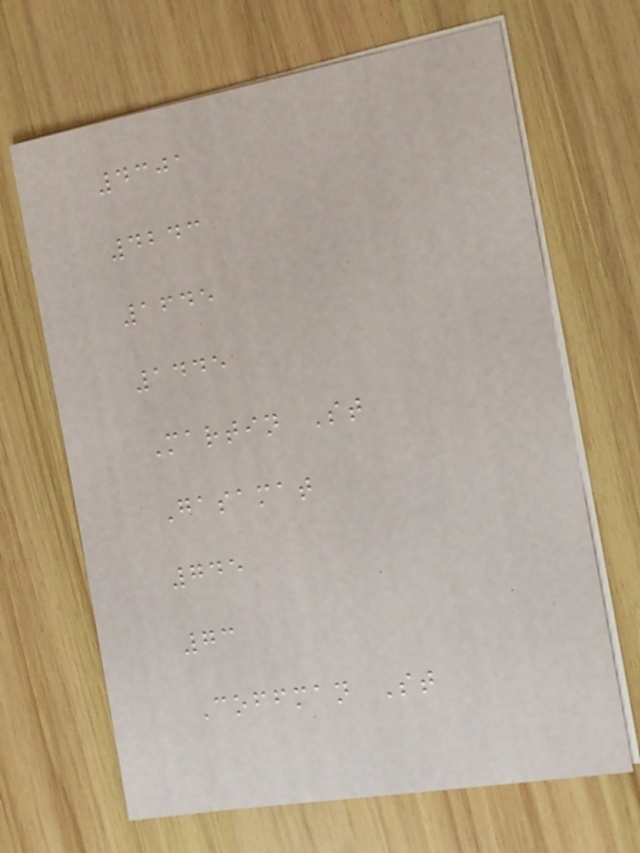4301
4243
1645
1445
Martin St
Gasamat
745
73
Coffman St
